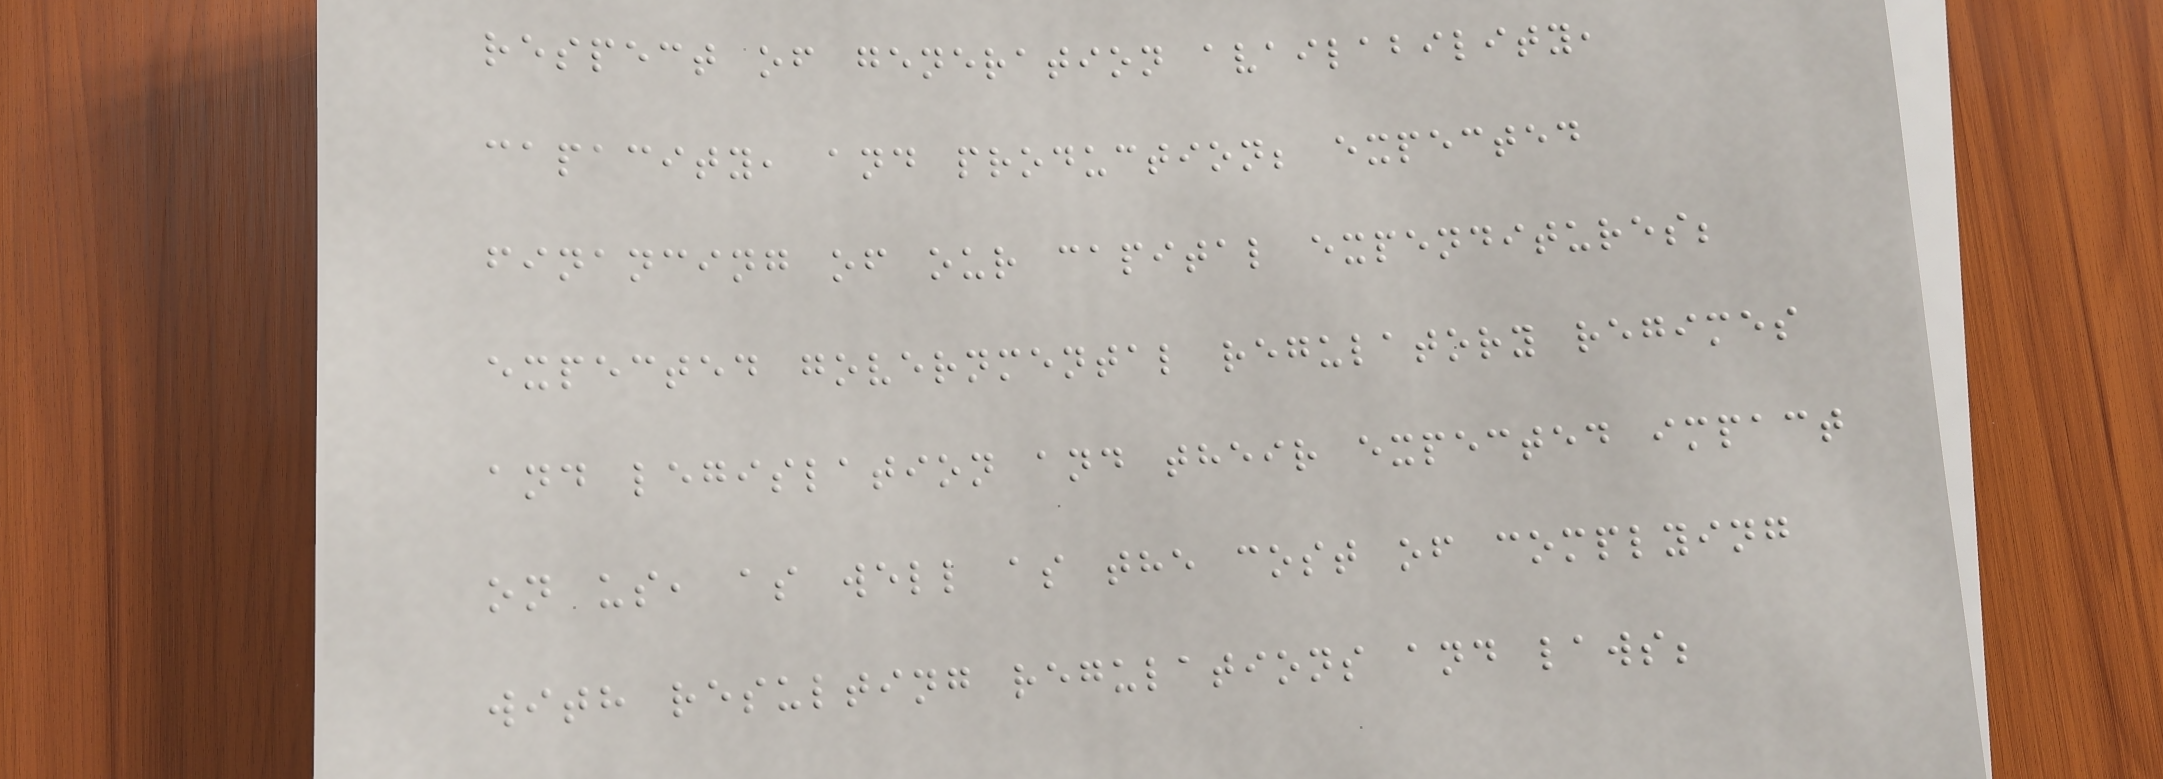respect of generation availability,
capacity, and production; expected
financing of our capital expenditures;
expected governmental regulatory regimes
and legislation and their expected impact
on us, as well as the cost of complying
with resulting regulations and laws;
